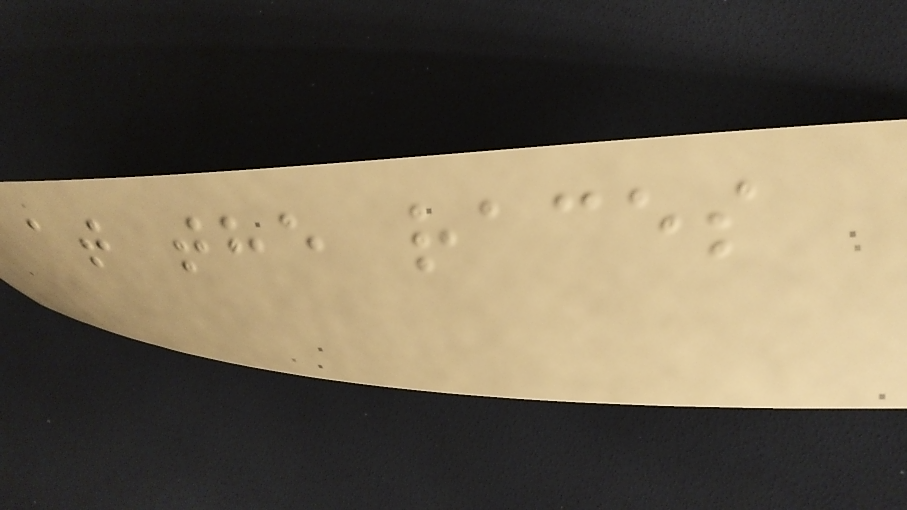at the races
